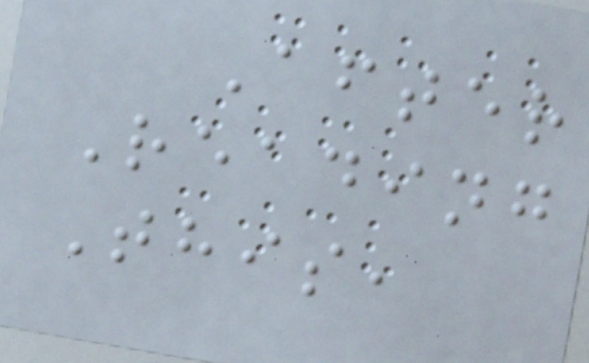After
Reading
This,
